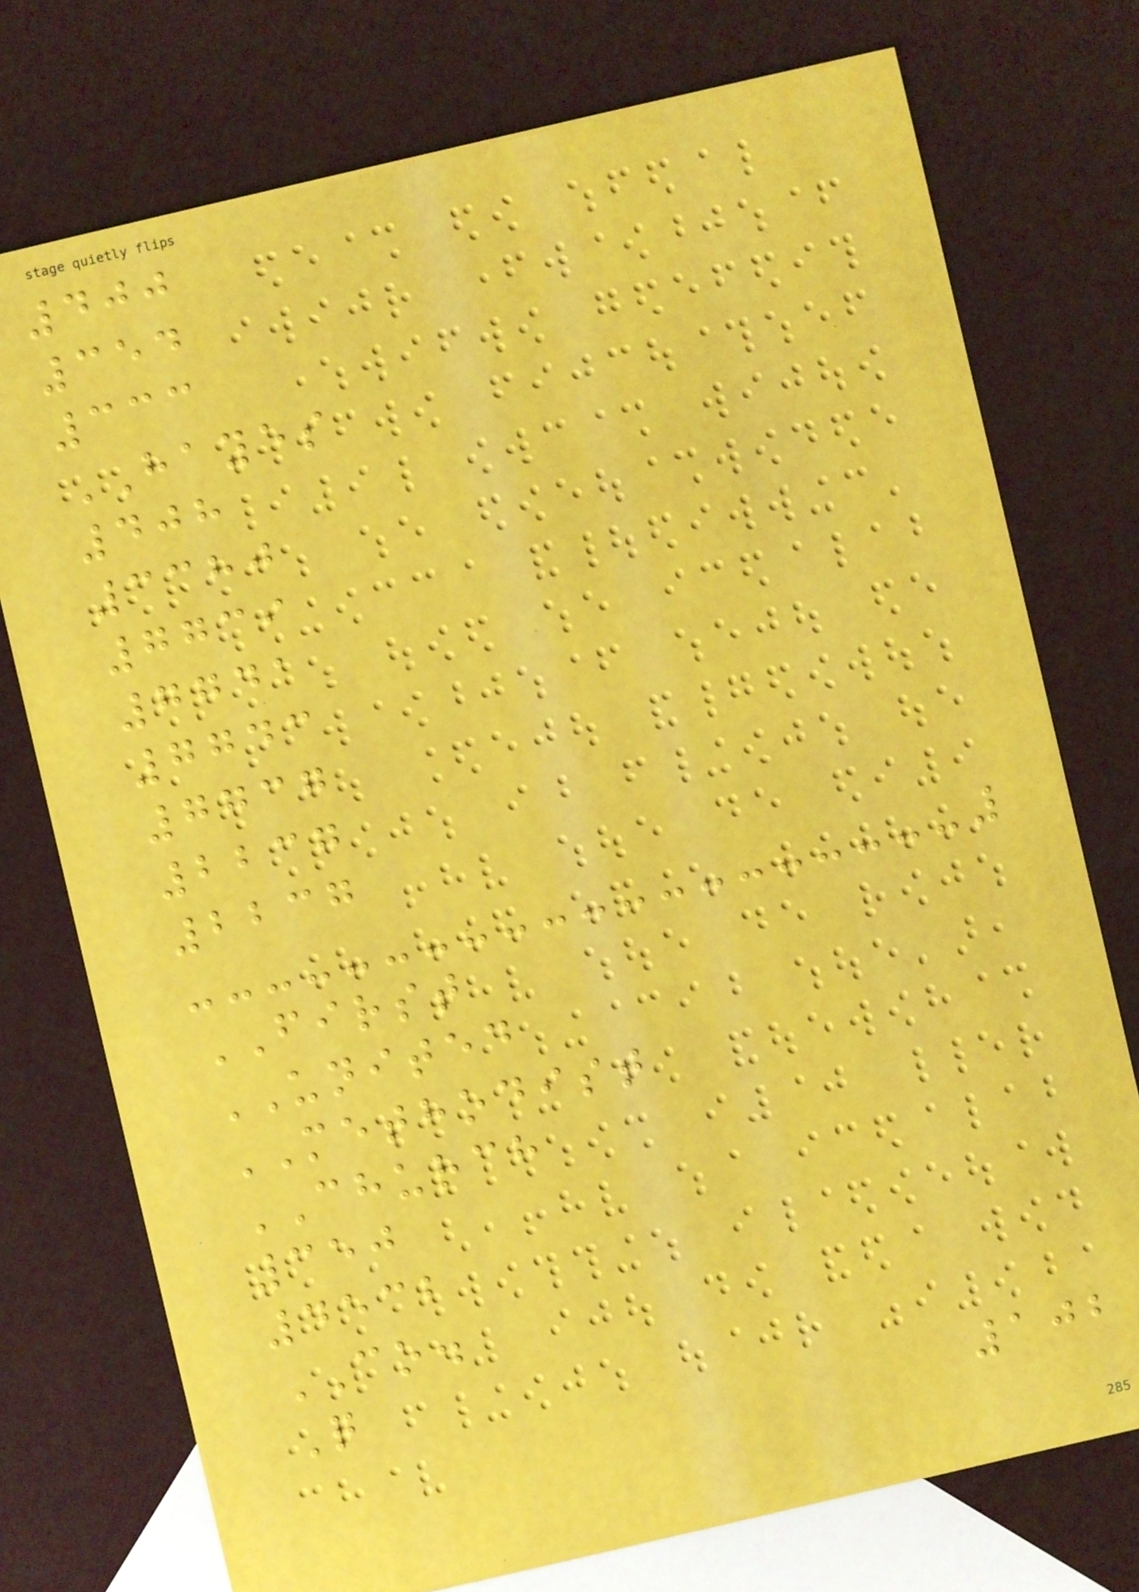400
354
333
HAYES
408
3380
7739
7741
7743
7737
2237
2237
FIRST
UNITED
METHODIST
CHURCH
350
4532
CO.
Q
102
